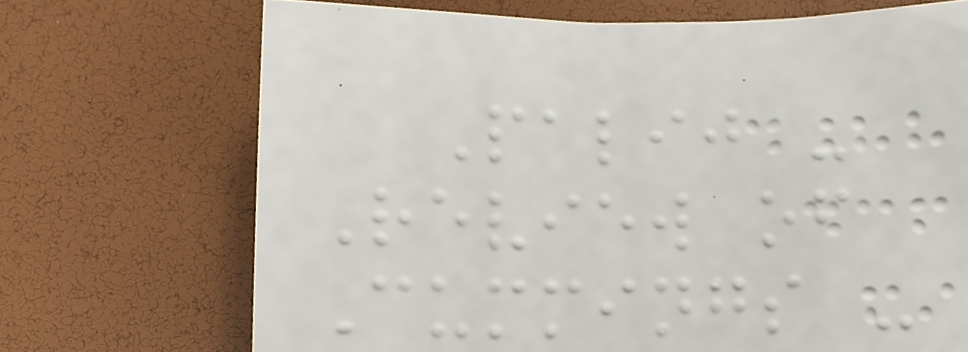Palij -
Review of
Cummings -
